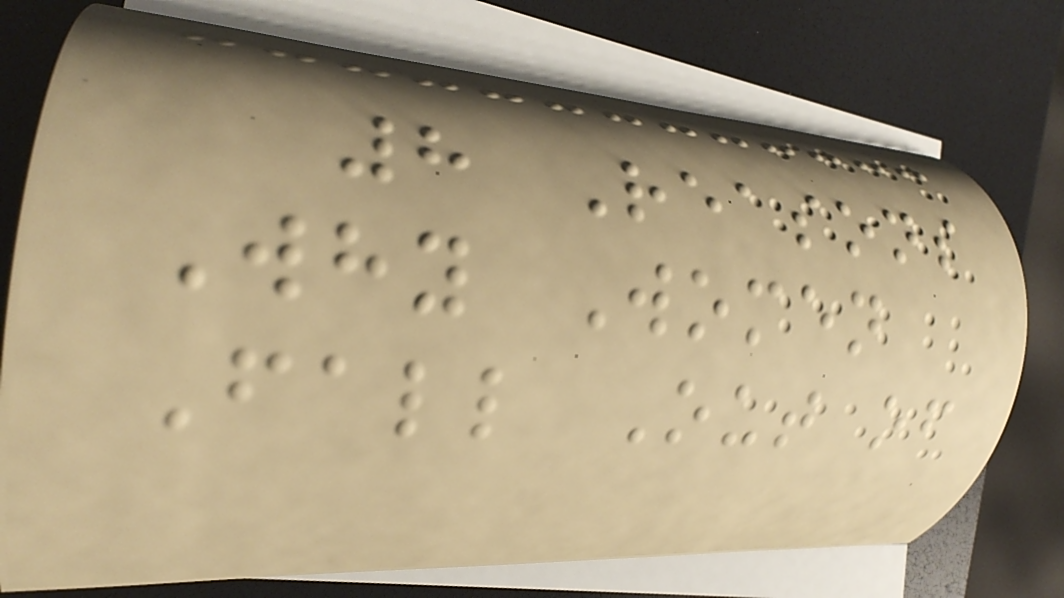8 Reasons
Why Women
Fall Out of
